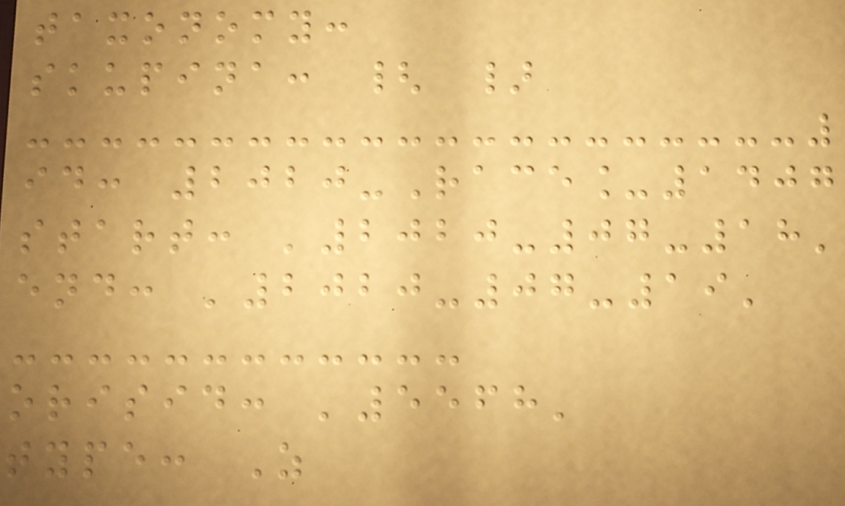taxonomy:
skupina: { }
id: 2020-Race_1407
start: '2020-07-18'
end: '2020-07-19'
orisid: '5568'
type: Z
